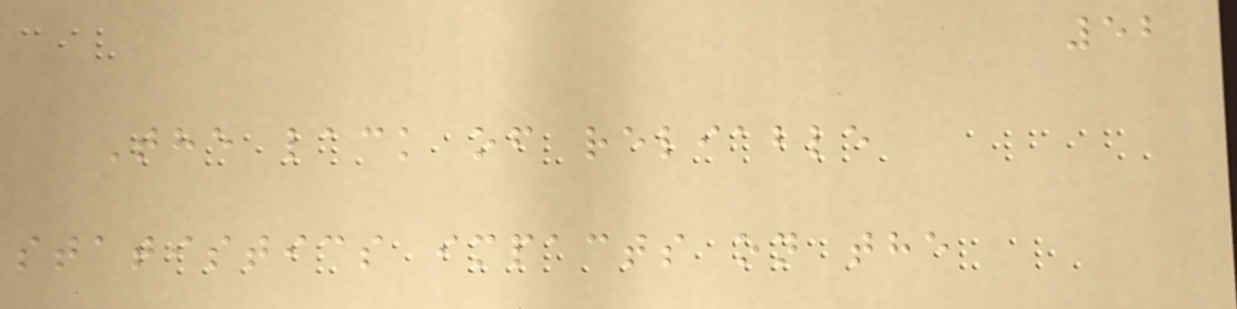52
The lack of reliable
statistics impacts on the
